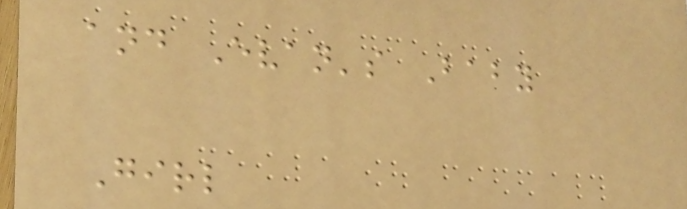and Evan's Baby
Girl
